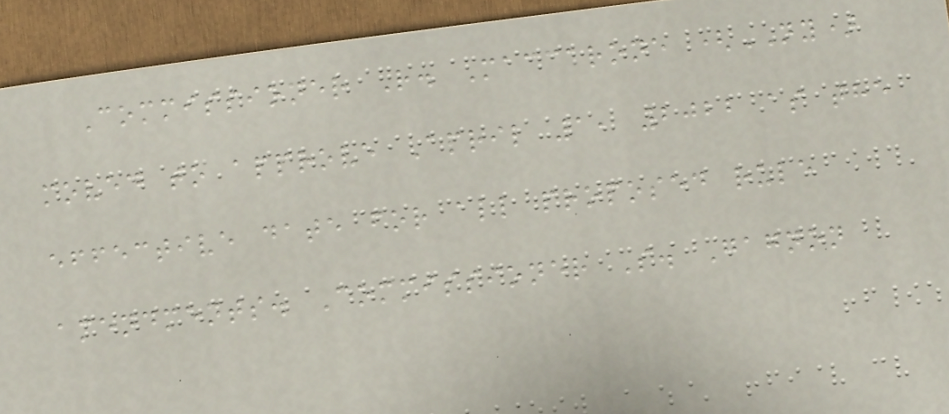Commissioner R. Maccarone (NY)
moved to approve April 1, 2022 as the
effective date for all proposed rule
amendments. Commissioner S. Gagnon
